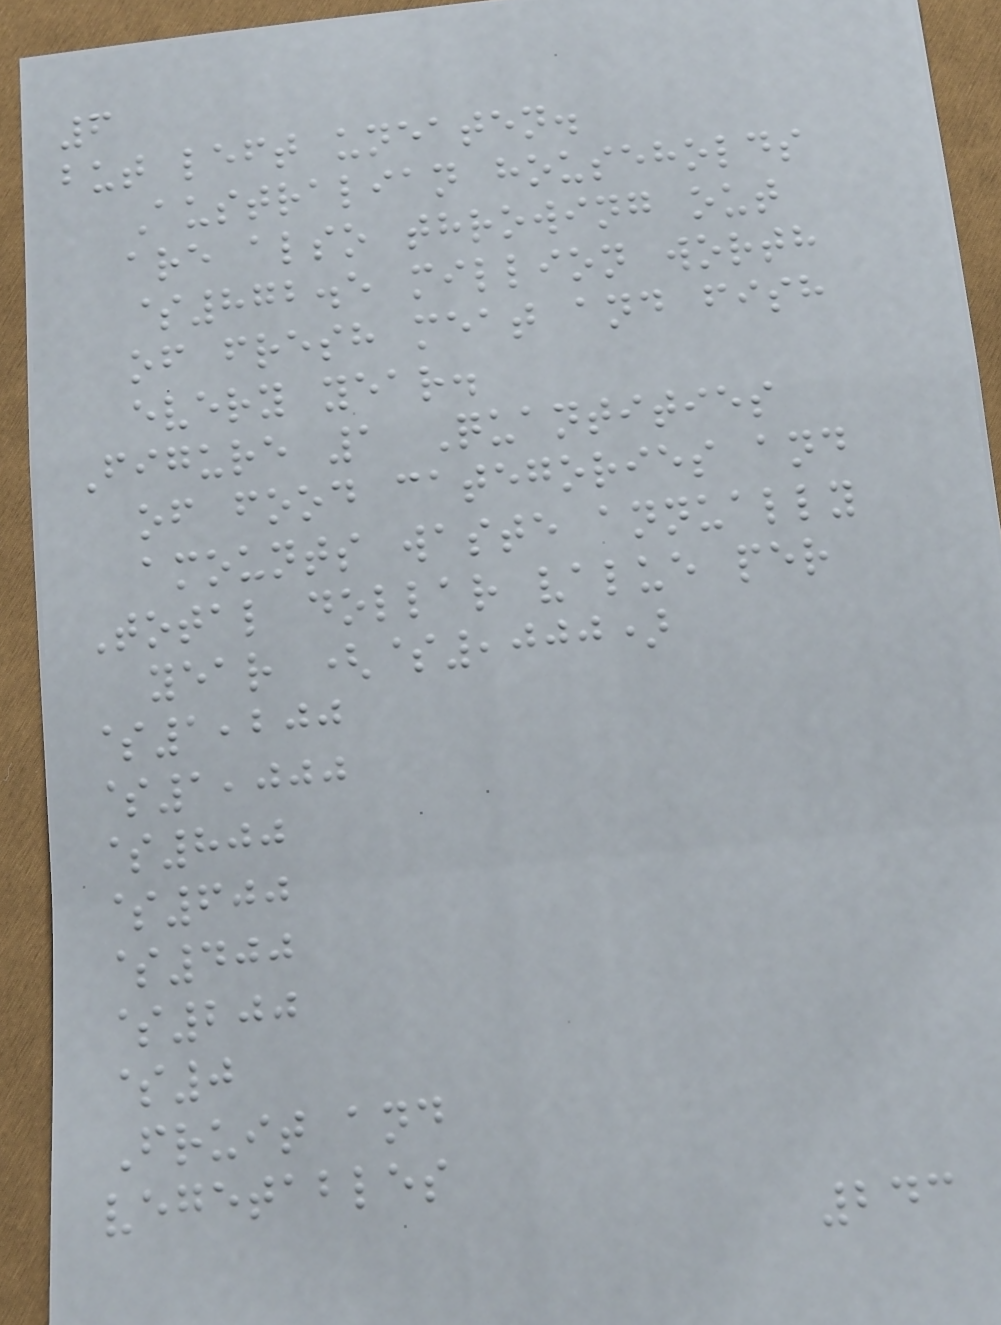6
but left uneaten.
Australian households
are also throwing out
$872.5 million worth
of fresh meat and fish
every year.
Figure 1 Quantities
of food categories and
amounts waste annually
Total dollar value per
year ($,000)
$1,200
$1,000
$800
$600
$400
$200
$0
Fruit and
vegetables
243
